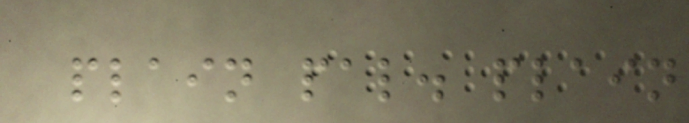plain pal. plain
